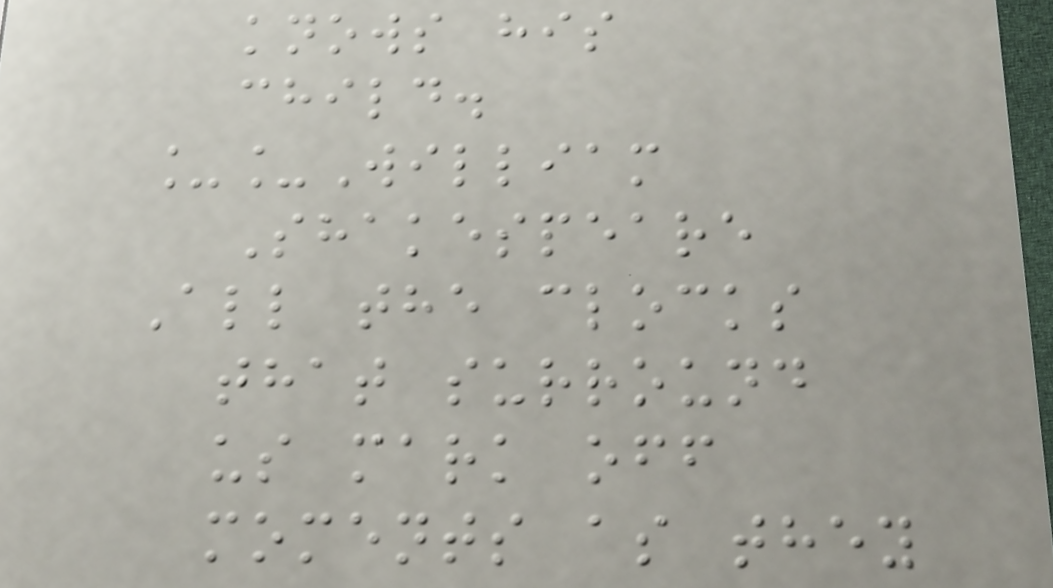knows his
child.
__William
Shakespeare
All the clocks
that surround
us mark off
moments as they
